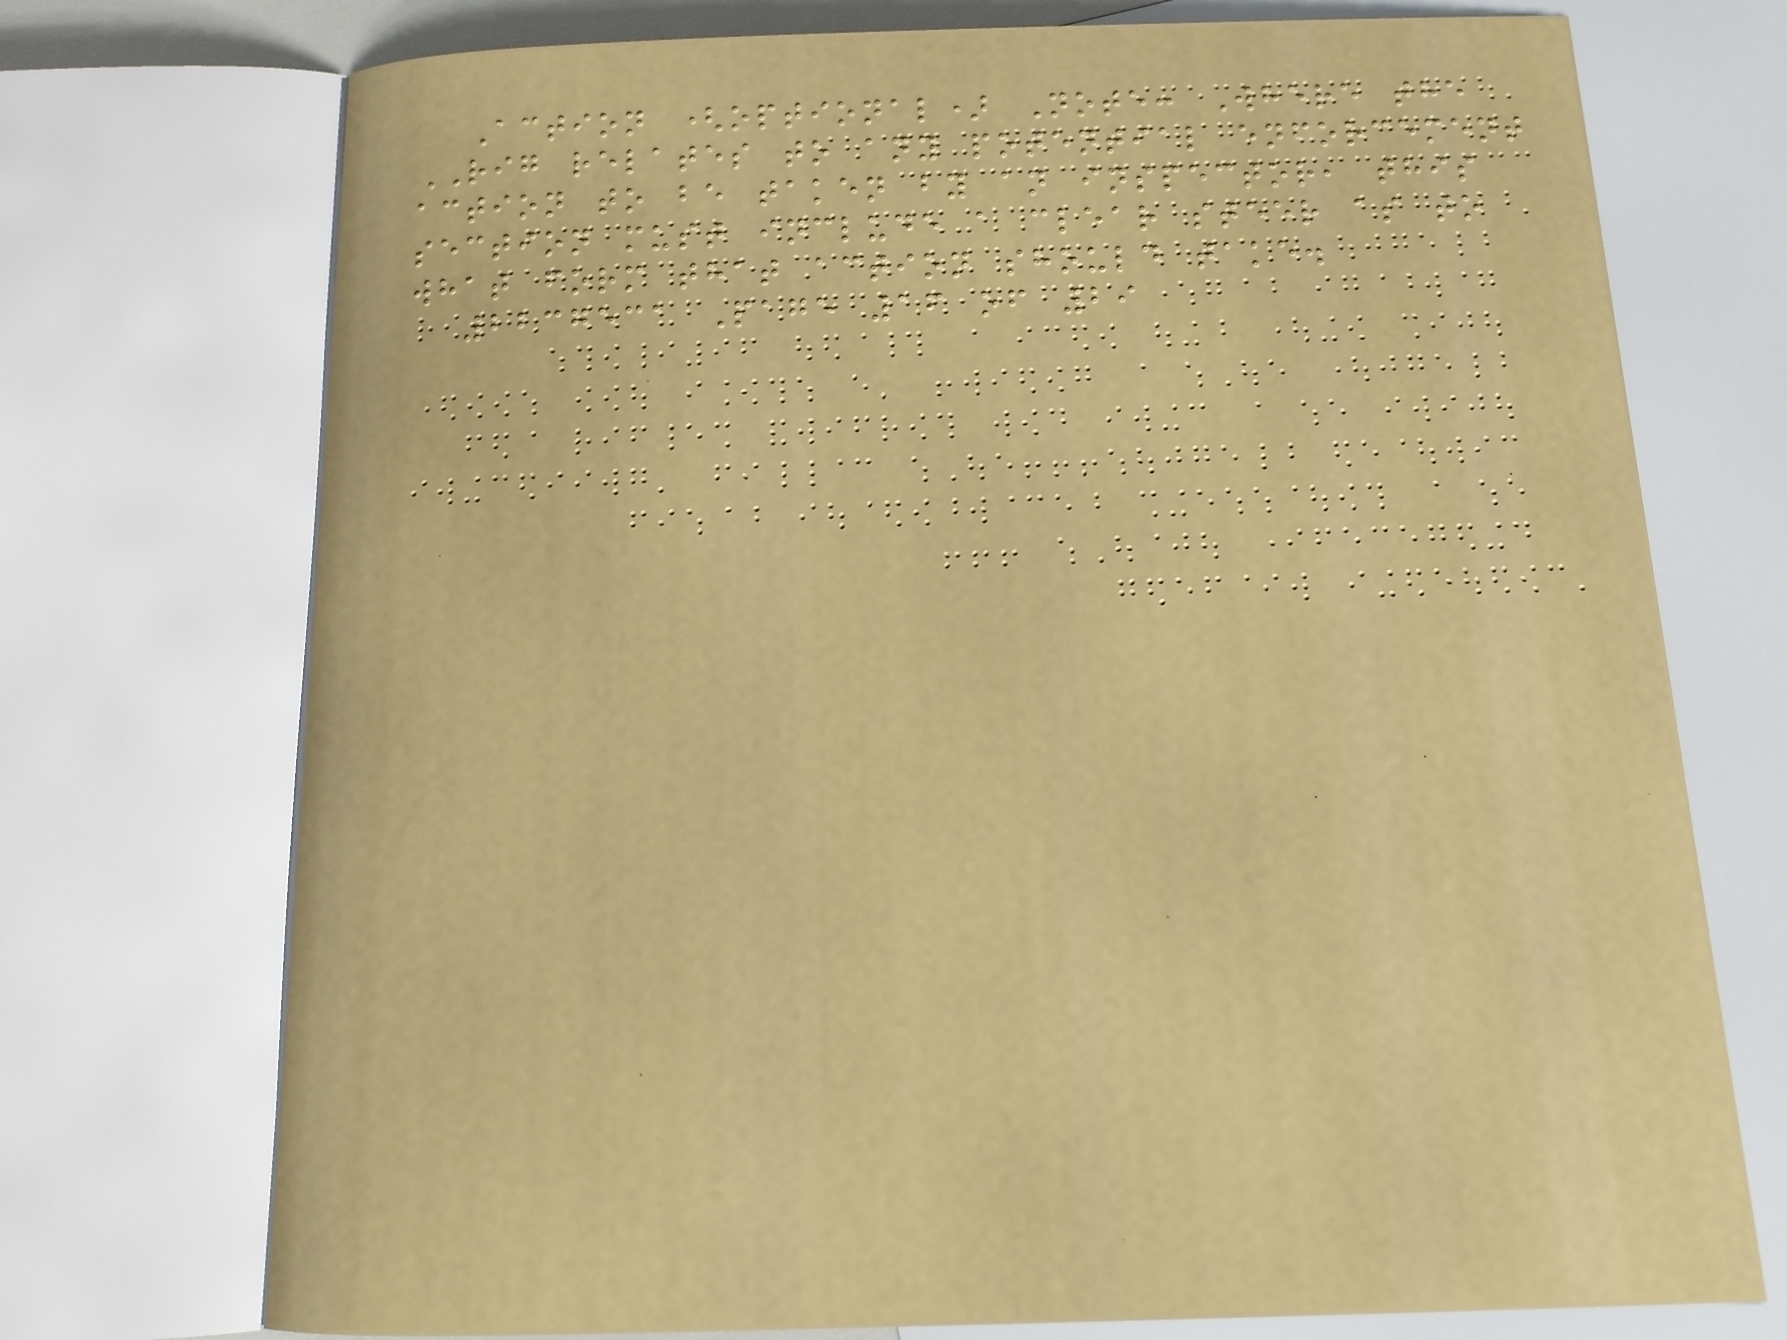Action (optional) Note: Where the
RIG relates to any potential enforcement
action to be taken by an inspector, this
section must include a clear steer as to
what form that action should take.
2237531 Page 16 of 29
